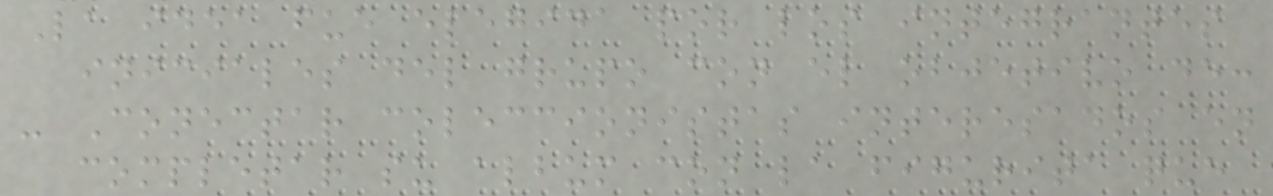La idea fue elegida por los integrantes
iniciales del grupo con el objetivo de:
- Conectar coleccionistas interesados en
completar su album con la figurita que
